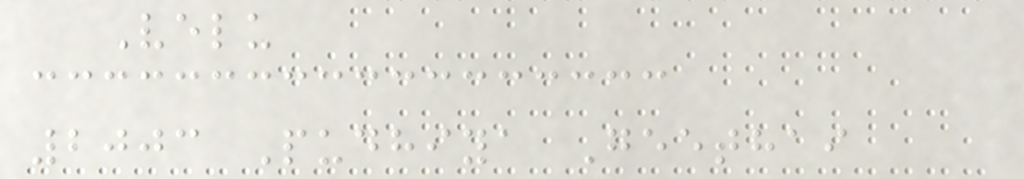Velu
2003 Pudhiya Geethai
